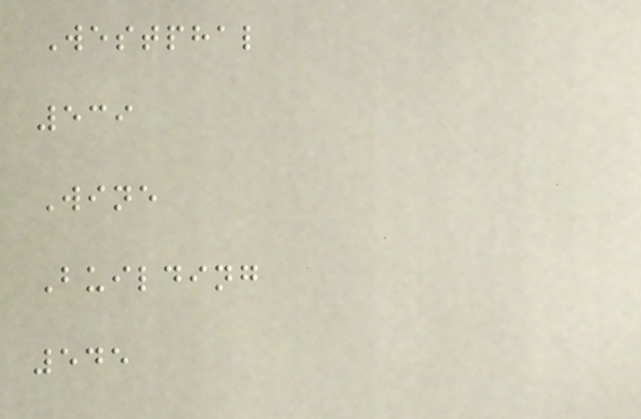Westphal
539
Wine
Building
545
